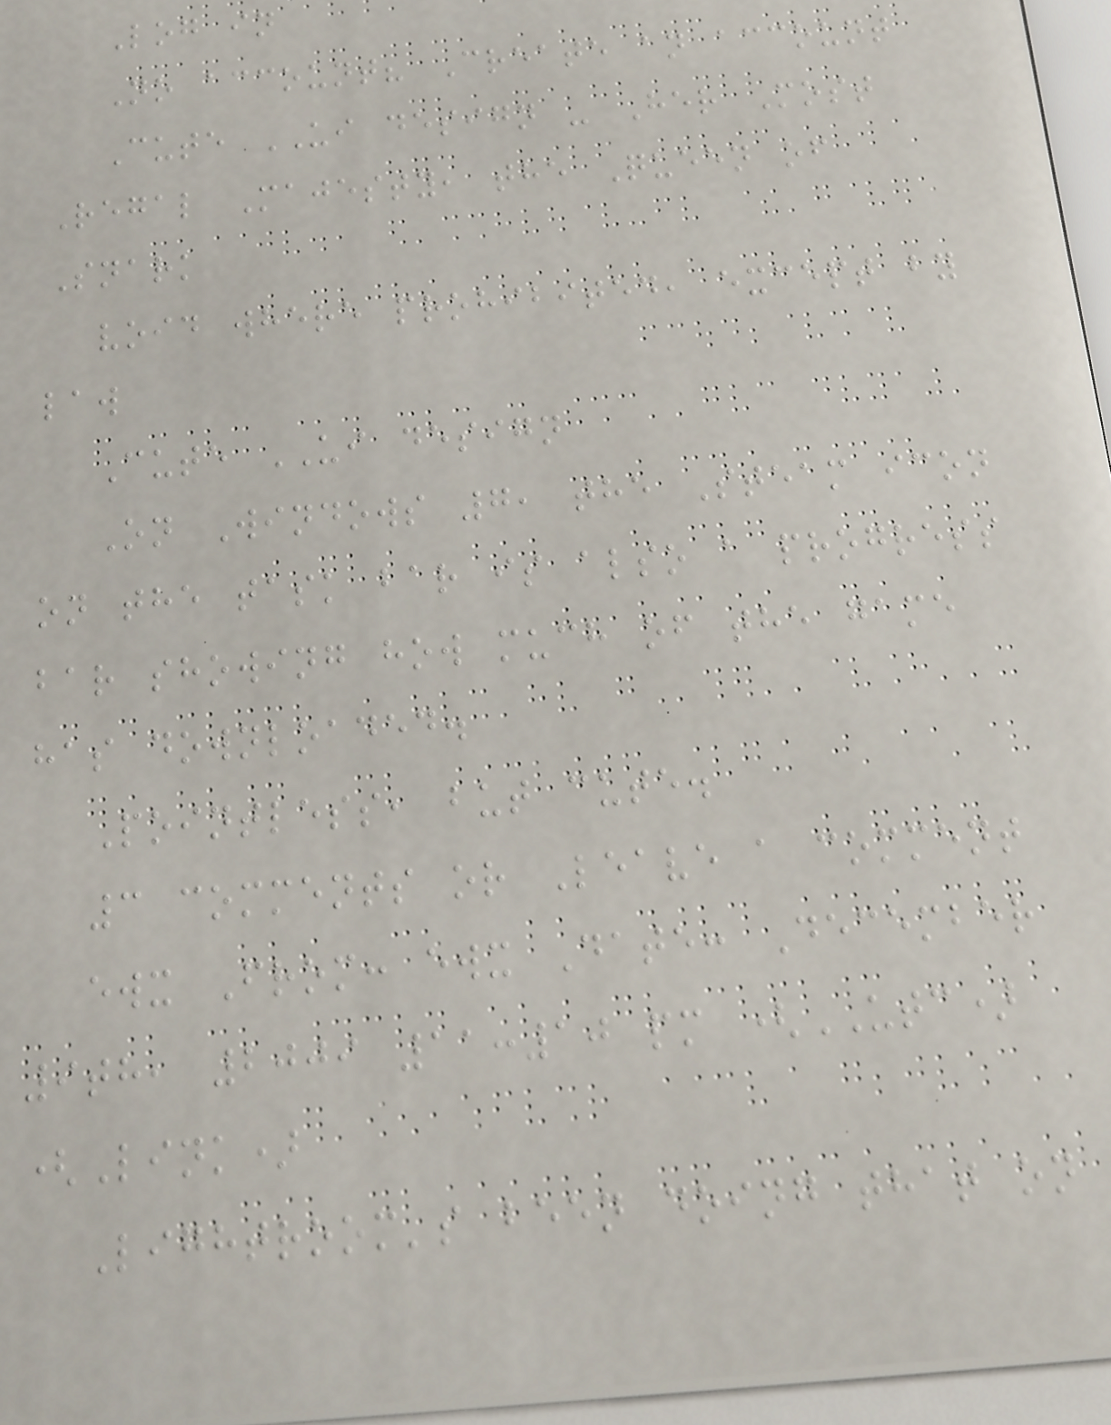Log in
No account? Create an account
Cute UI design - Her Most
Regal Majesty, the Queen of
Snark
void where prohibited, except by
law
Cute UI design
On Windows 7, the Steam icon
on the task bar is also a progress
bar showing how much of the game
has downloaded.
Pointless, but cute.
3 comments or Leave a comment
ewx From: ewx Date: December
9th, 2009 11:10 pm (UTC)
(Link)
Lightroom's been doing that on
